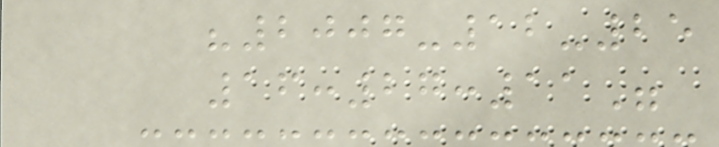"2007-12-25
16:27:11"
